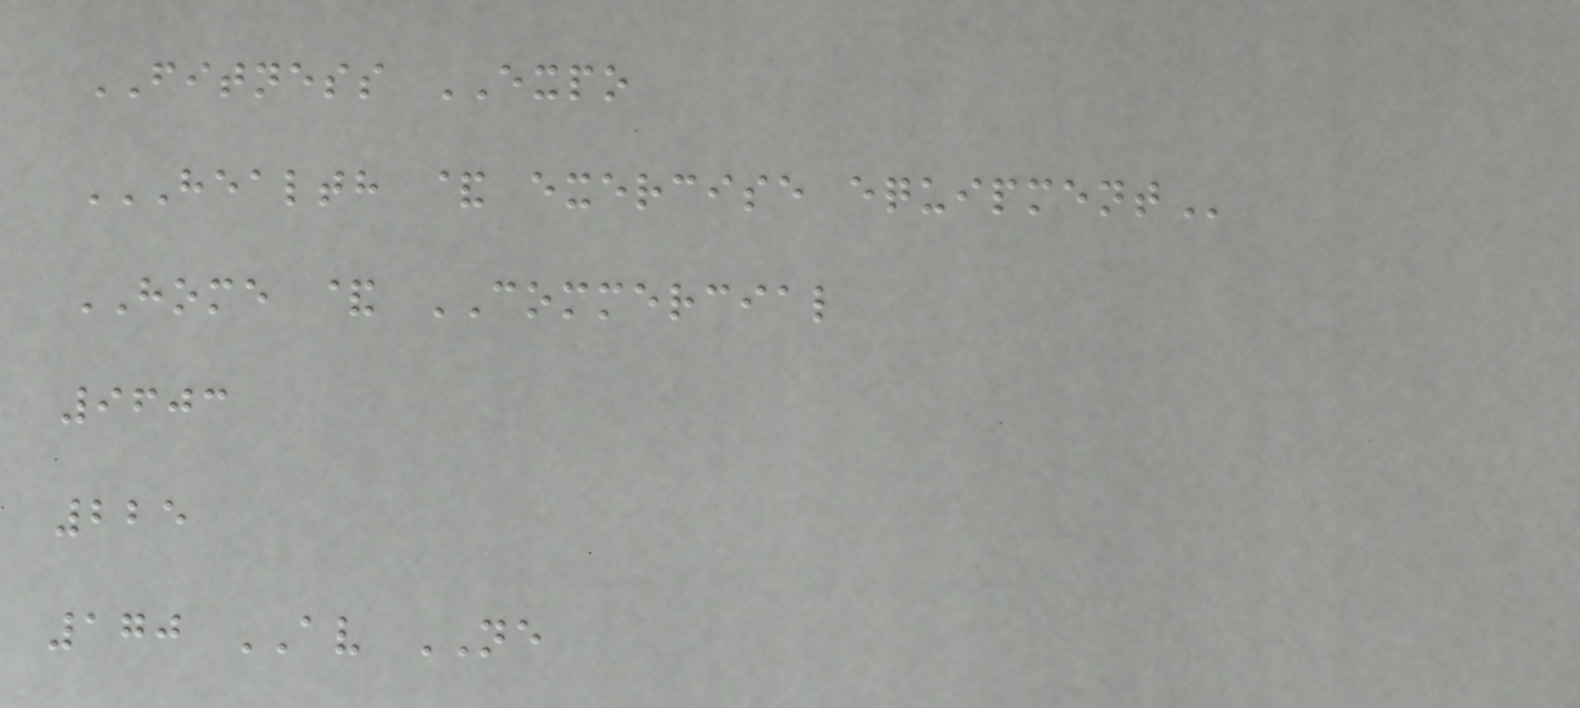FITNESS EXPO
HEALTH & EXERCISE EQUIPMENT
HOME & COMMERCIAL
9603
225
170 AV NE
